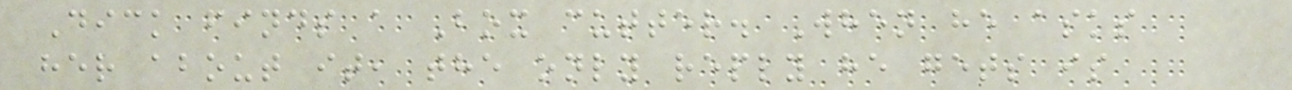Dick finds a Box cutter. When he asks
her about it, the only reply he gets is
